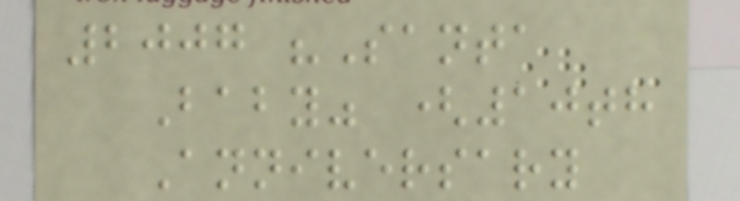2007 "Santa
Baby" (10th
Anniversary
